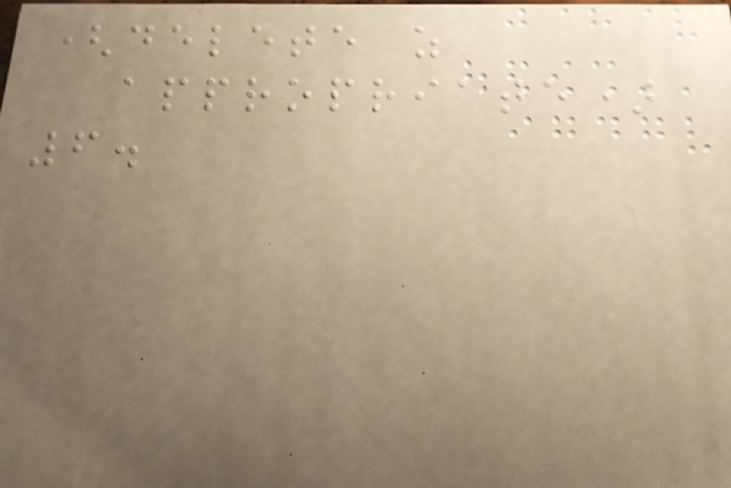(delete as
appropriate)
6.
